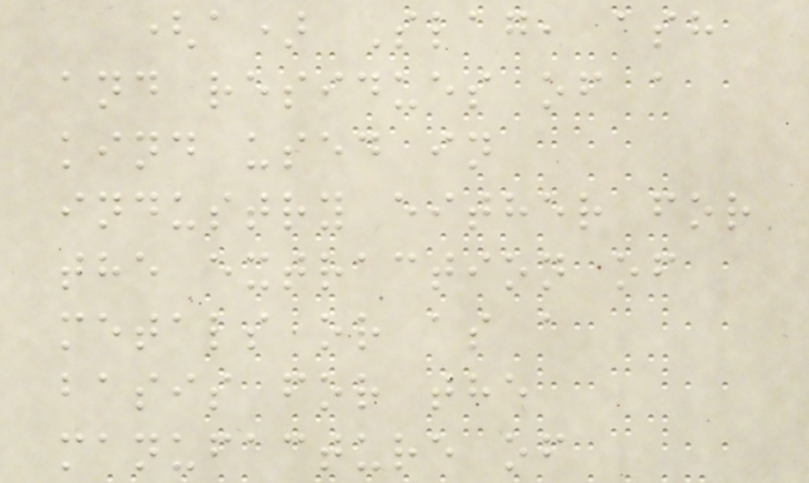(a) Slag, ash
and residues of a
kind used in
industry either for
the extraction of
metals or as a
basis for the
manufacture of
